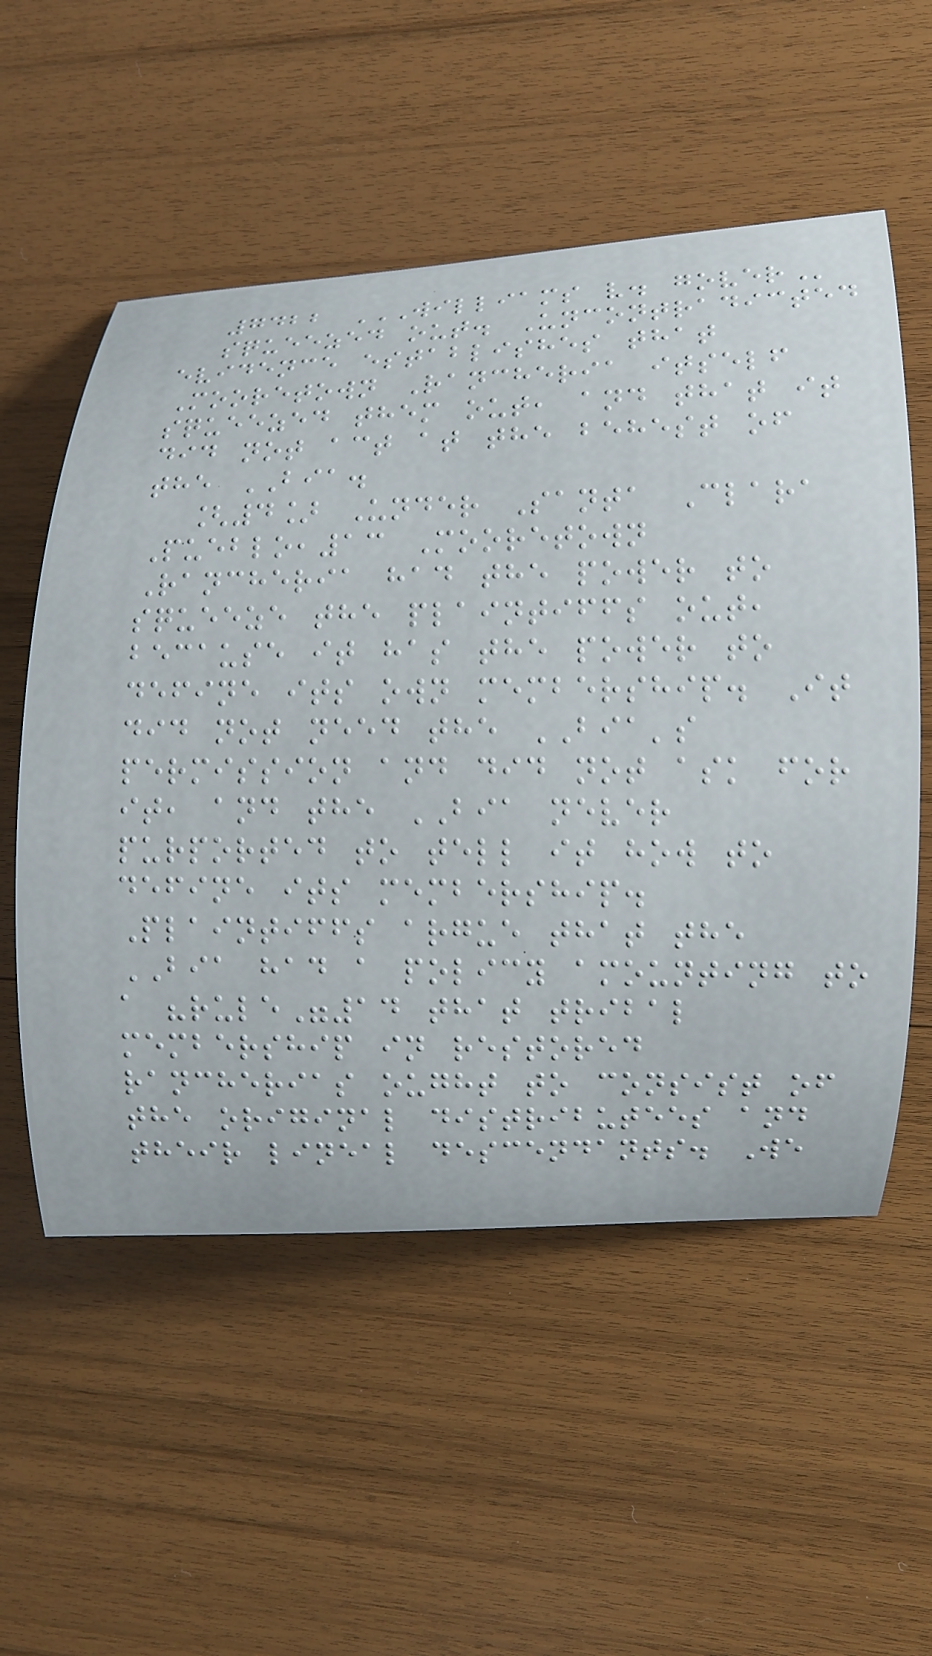7422 WILLIAMS V. GOVER
squeezed out. Uncontradicted
evidence establishes that
Mooretown Rancheria itself
squeezed them out, and that it
did not act at the behest of
the BIA.
[4] Under Santa Clara
Pueblo,13 Mooretown
Rancheria had the power to
squeeze the plaintiffs out,
because it has the power to
define its own membership. It
did not need the BIA's
permission and did not ask for
it, and the BIA never
purported to tell it how to
define its membership.
Plaintiffs argue that the
BIA had a policy amounting to
a "rule"14 that tribal
membership in restored
rancherias ought to consist of
the original distributees and
their lineal descendants. We
